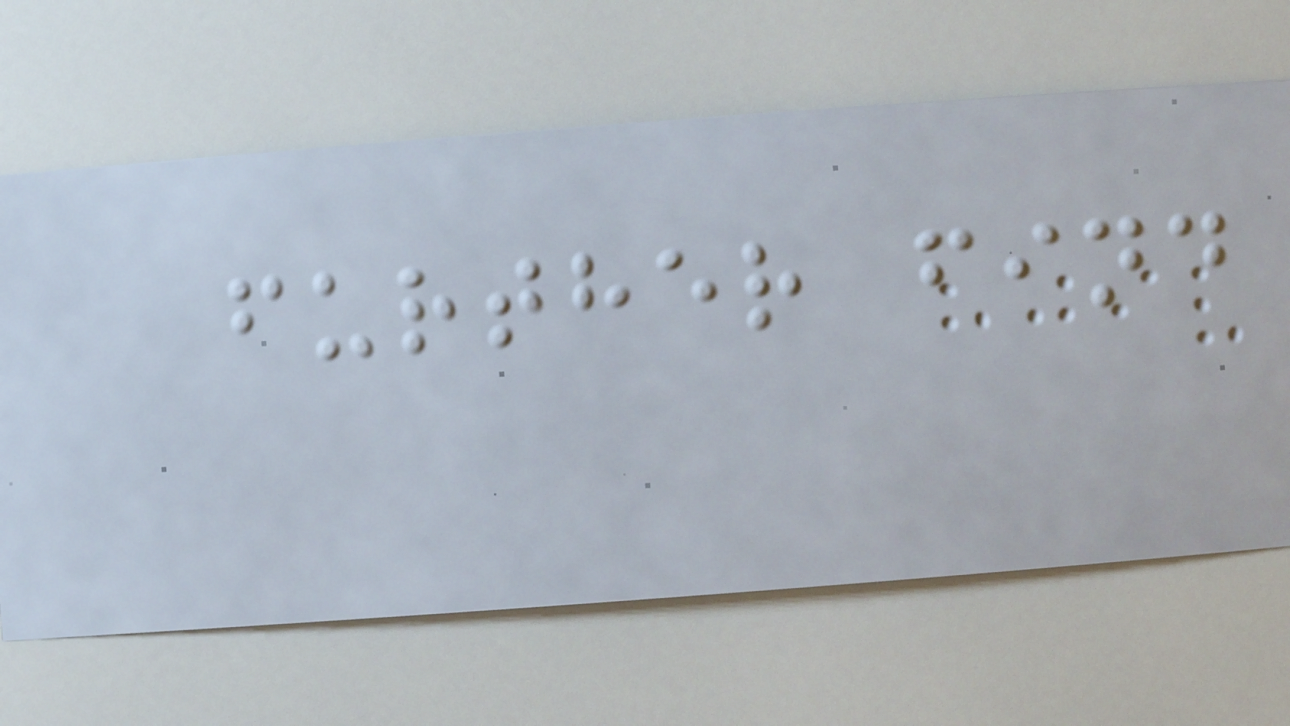further find
